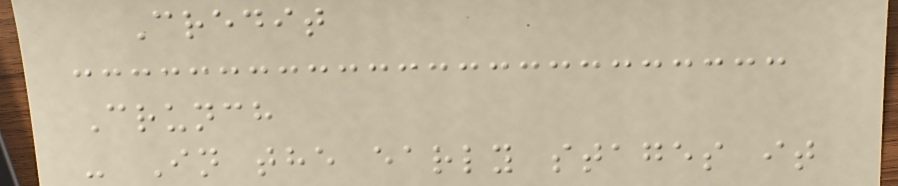Credit
Crunch
- In the early stages it
